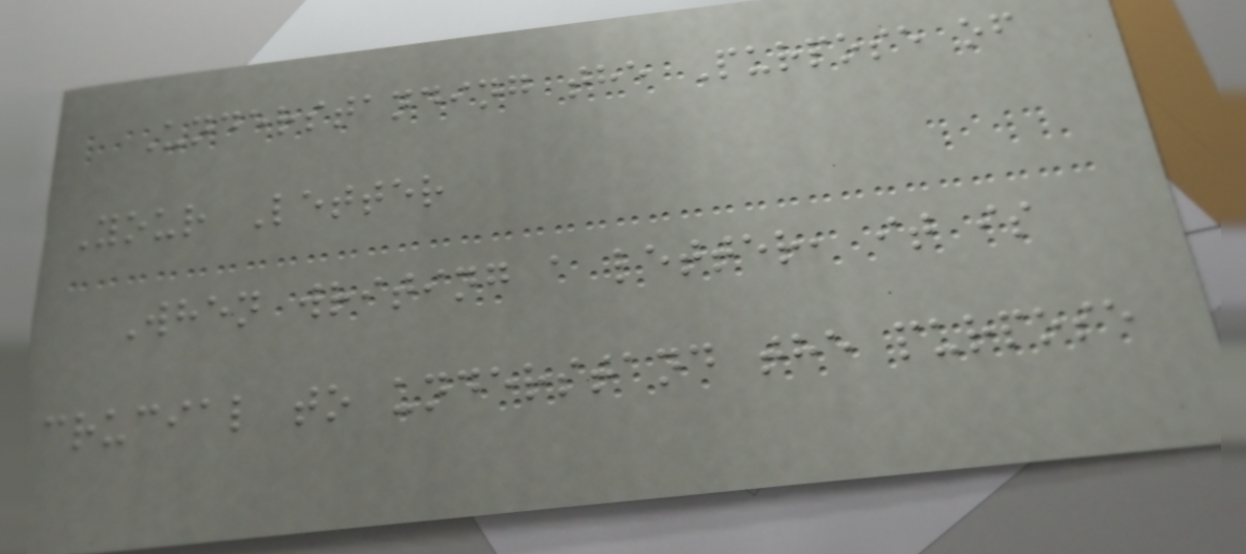Understanding the Purpose of
Your Letter
When writing a letter, it is
crucial to understand the purpose
